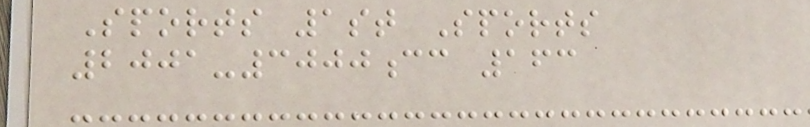Sports 1st Sports
2001-3000cc 163
